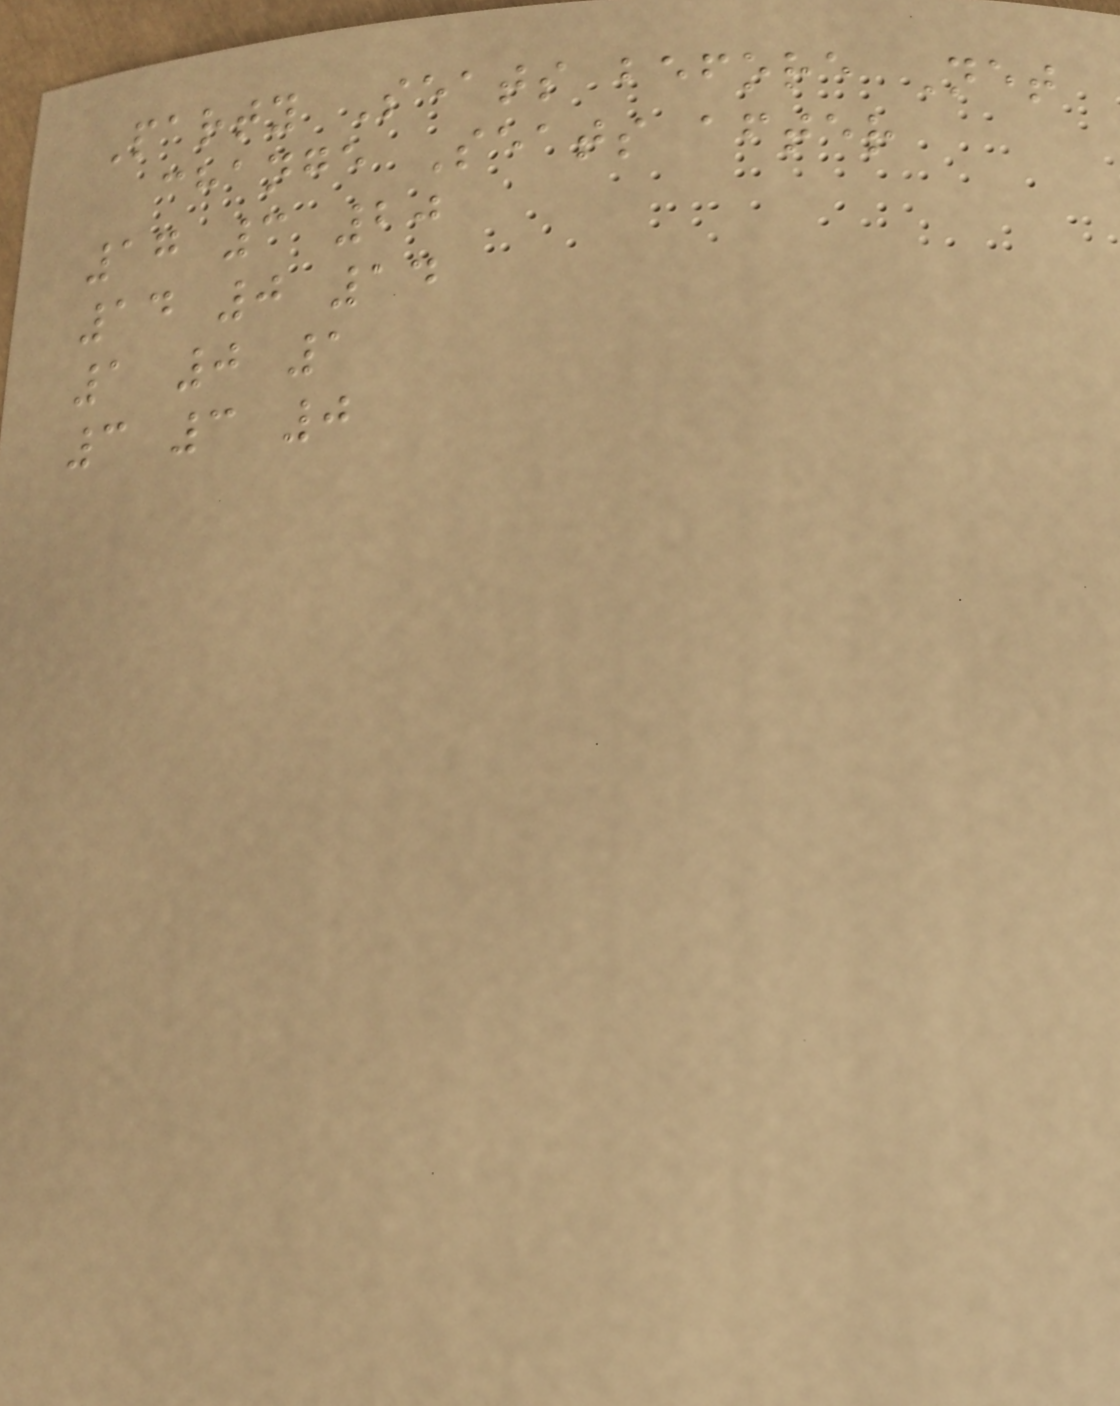Party Seats before Net
change Seats after
17 3 20
14 0 14
1 0 1
3 3 0
